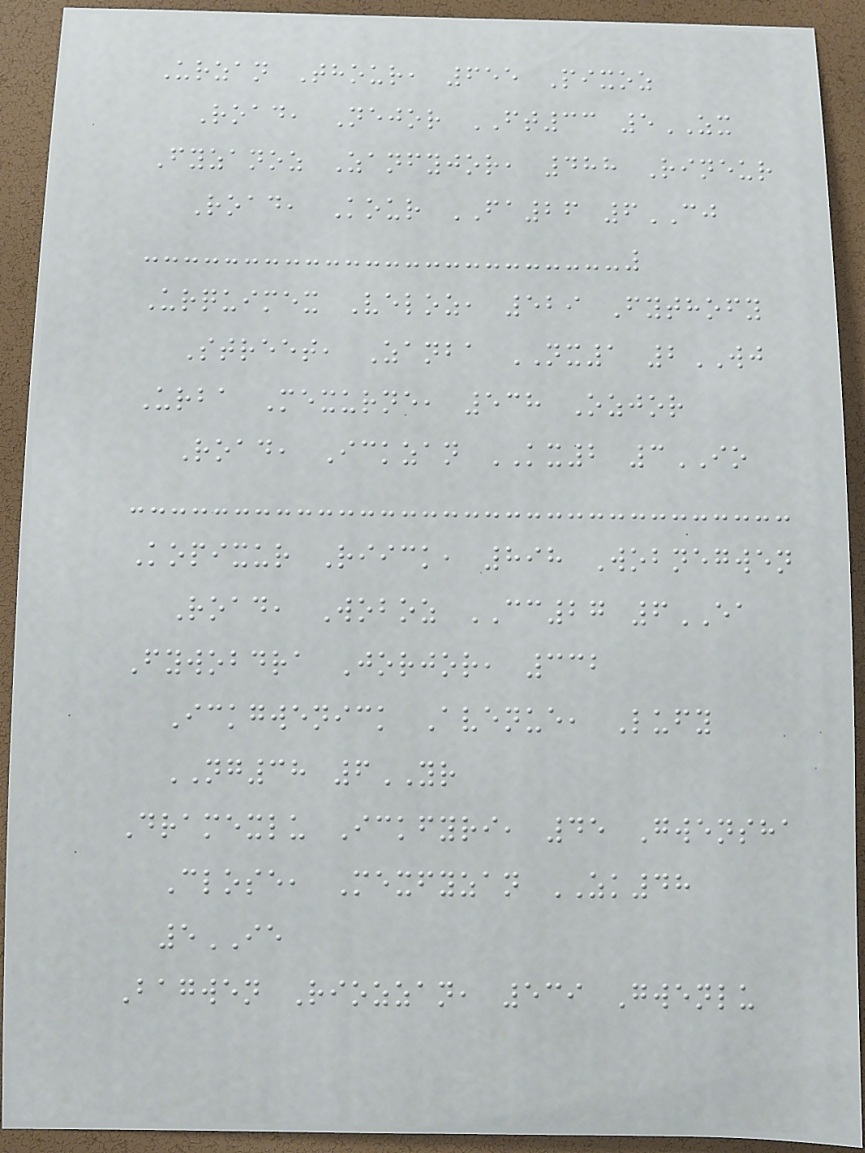Urzan Thour, 655 Pixoz
Road, Nejor FT33 5ZX
Fyzanoz Zanfyjor, 488 Rineur
Road, Kour FA26 6CJ
Urquimex Veloz, 529 Fythofy
Street, Zanba NX1 2WJ
Urba Mexurne, 538 Ozjor
Road, Ickzan KX2 3IO
Kopixur Riick, 898 Wobnegwen
Road, Woboz CC27 6EA
Fywobdra Jorjor, 332
Ickgwenick Avenue, Lufy
NG38 6YR
Dramexlu Ickfyri, 45 Gwensha
Close, Mexfyzan ZK48
5IE
Bagwen Riozzan, 539 Gwenlu
